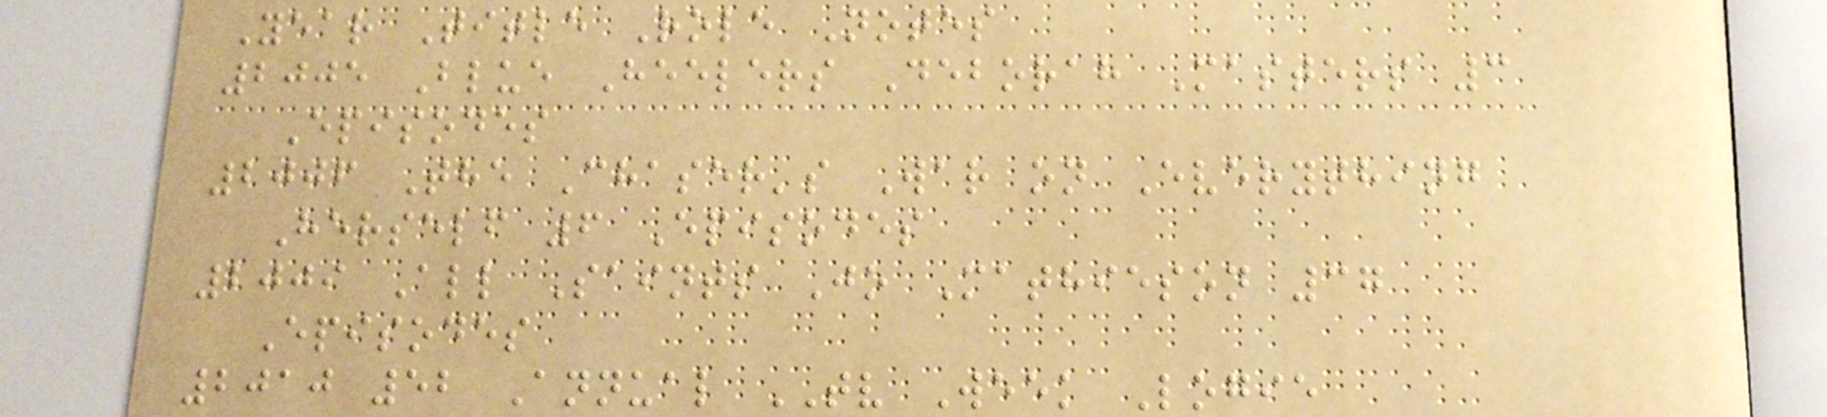Year Title Role Notes
2005 Blue Heelers Deborah Masters 3
Episodes
2006 The Chaser's War on Everything
Herself 6 Episodes
2009 All Saints Jo Mathieson 37
Episodes
2010 52 Annual TV Week Logie
